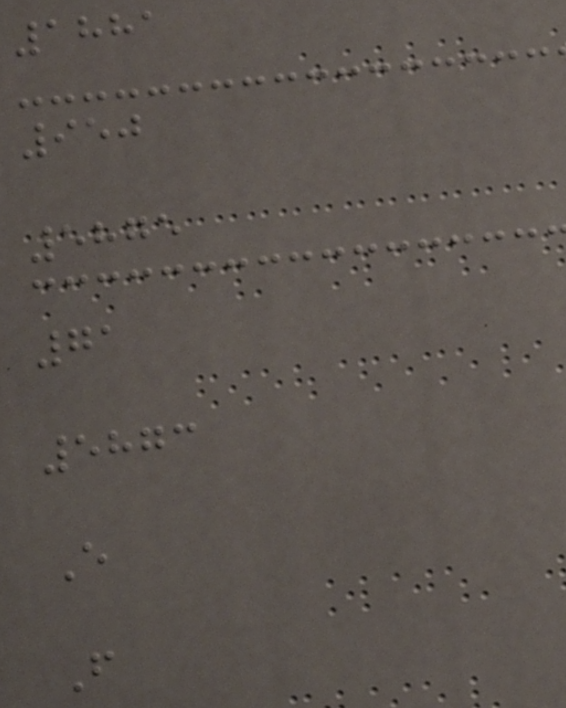1881
950
5875
71
5873
E
F
